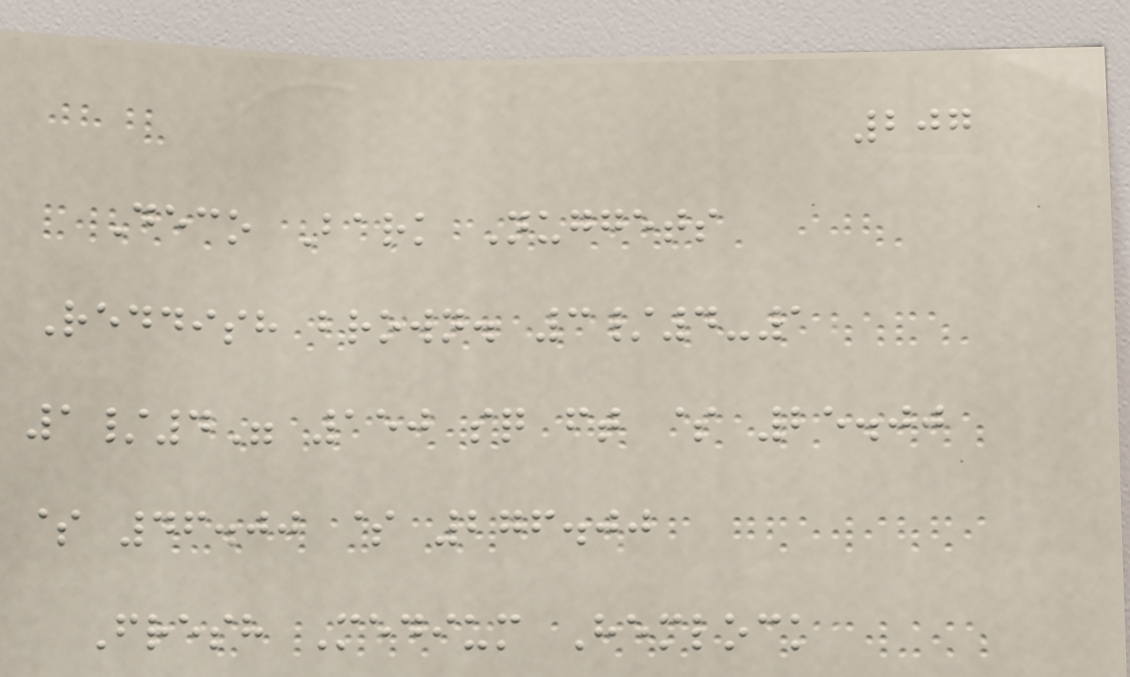207
Deco Bark Nuggets
Reddish brown. 3/4-1
1/4" 150 sq ft $ 25.00
$ 46.00 $ 276.00
Fresh Medium Hemlock
